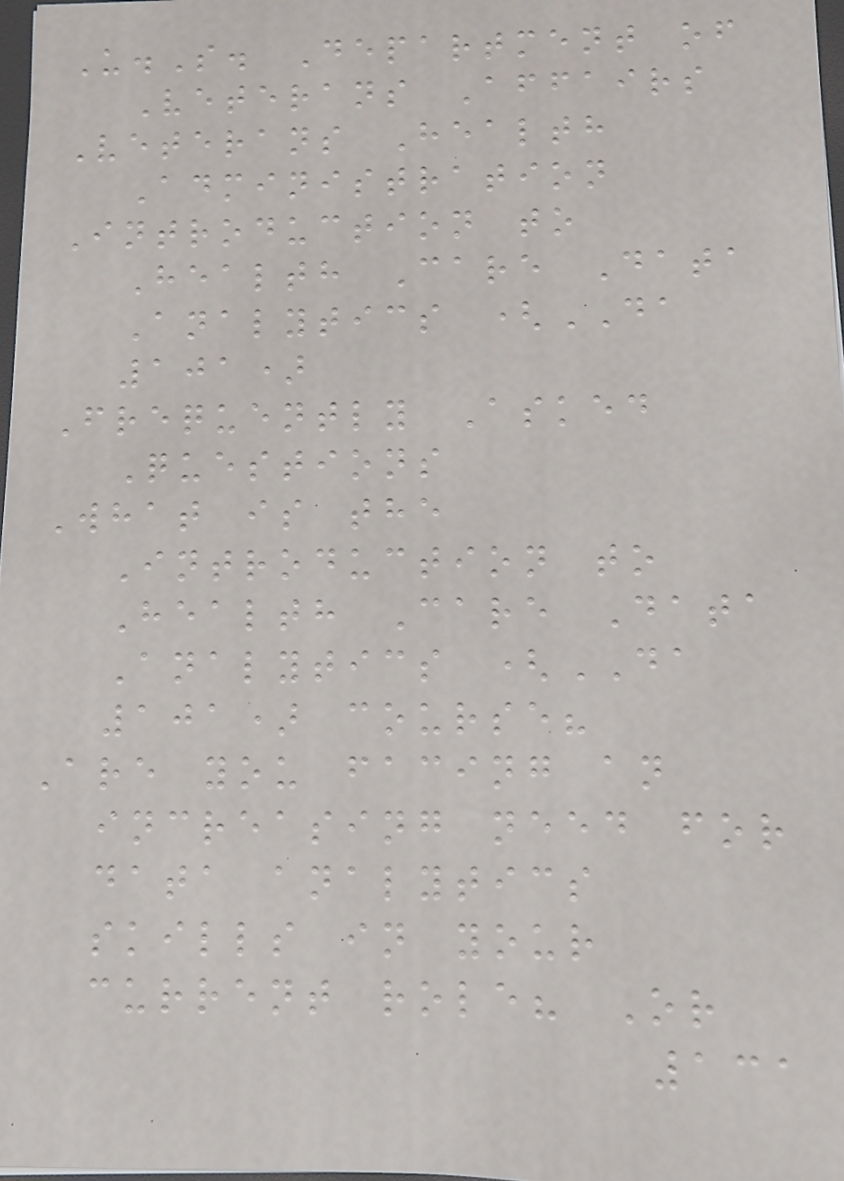U.S. Department of
Veterans Affairs
Veterans Health
Administration
Introduction to
Health Care Data
Analytics (DA
101)
Frequently Asked
Questions
What is the
Introduction to
Health Care Data
Analytics (DA
101) course?
Are you facing an
increasing need for
data analytics
skills in your
current role? Or
131
